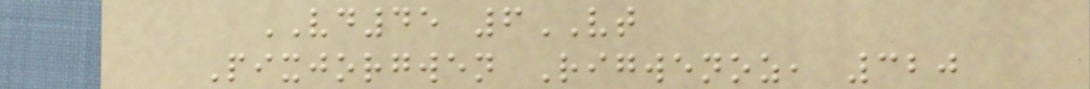VD45 6VT
Pixjorgwen Rigwenoz, 320
